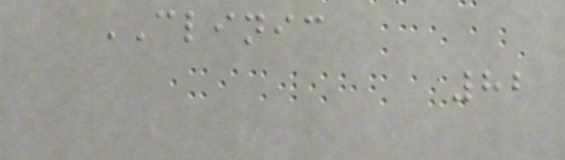CLINIC
82
